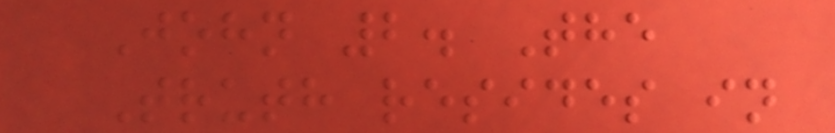John 2. The
Truth resides in
